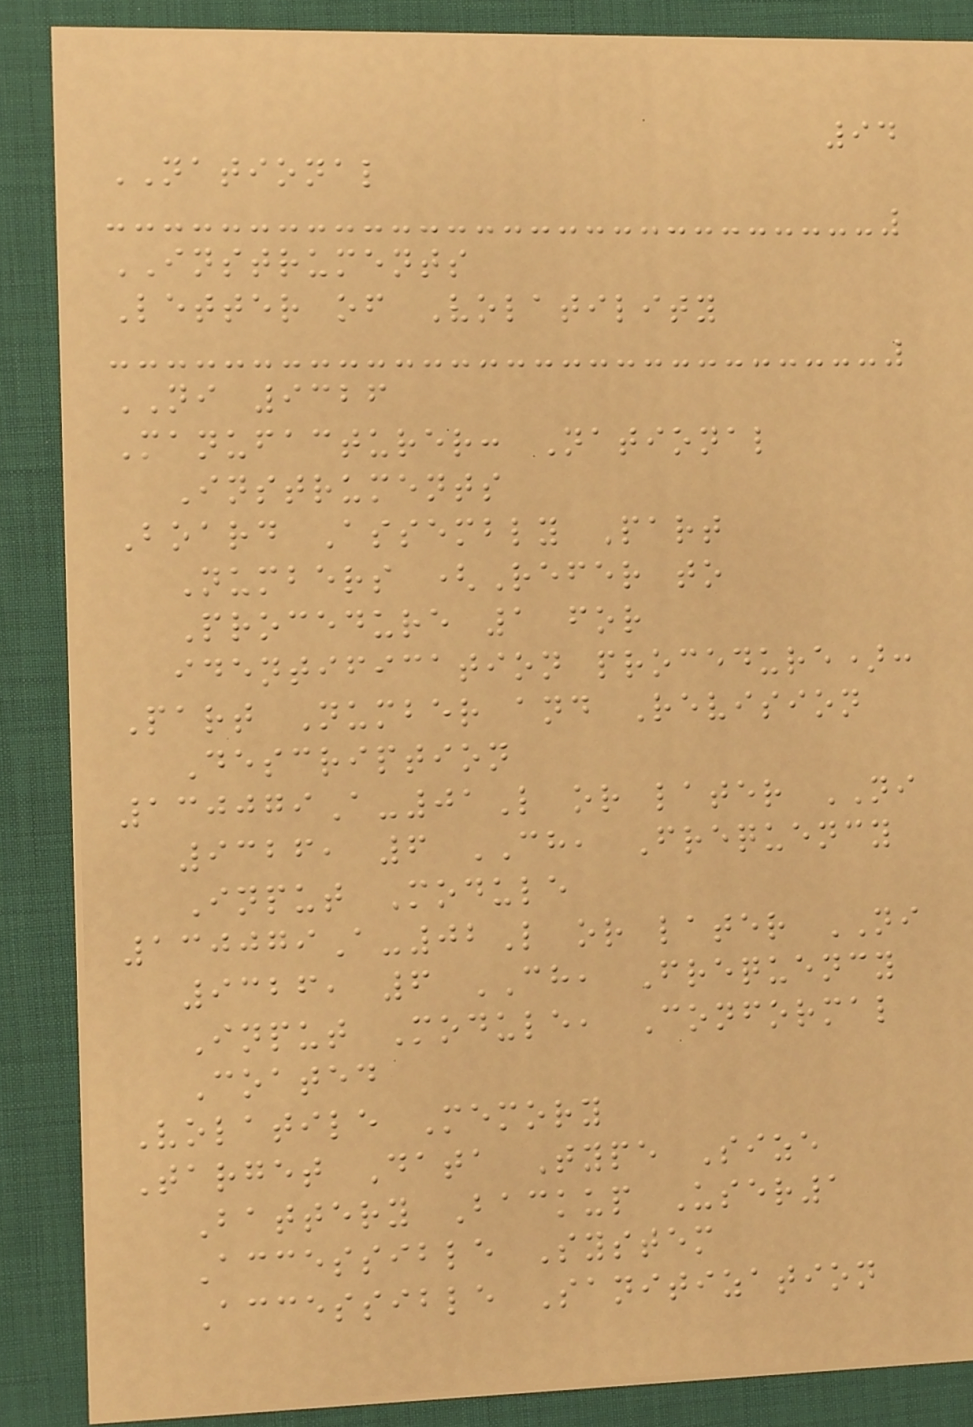94
NATIONAL
INSTRUMENTS
Letter of Volatility
NI 9326
Manufacturer: National
Instruments
Board Assembly Part
Numbers (Refer to
Procedure 1 for
identification procedure):
Part Number and Revision
Description
130079A-01L or later NI
9326, 6 CH, Frequency
Input Module
130079A-02L or later NI
9326, 6 CH, Frequency
Input Module, Conformal
Coated
Volatile Memory
Target Data Type Size
Battery Backup User1
Accessible System
Accessible Sanitization
